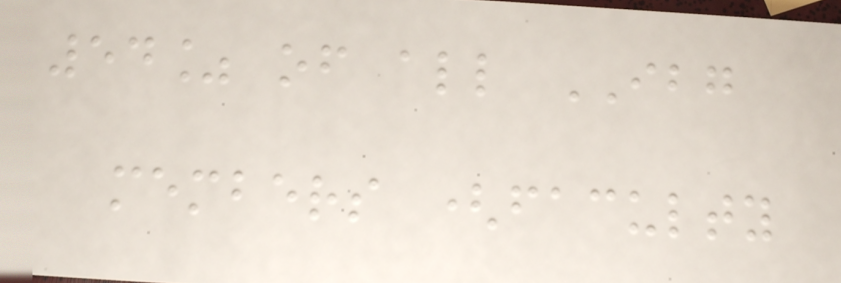54% of all IBG
members (faculty
